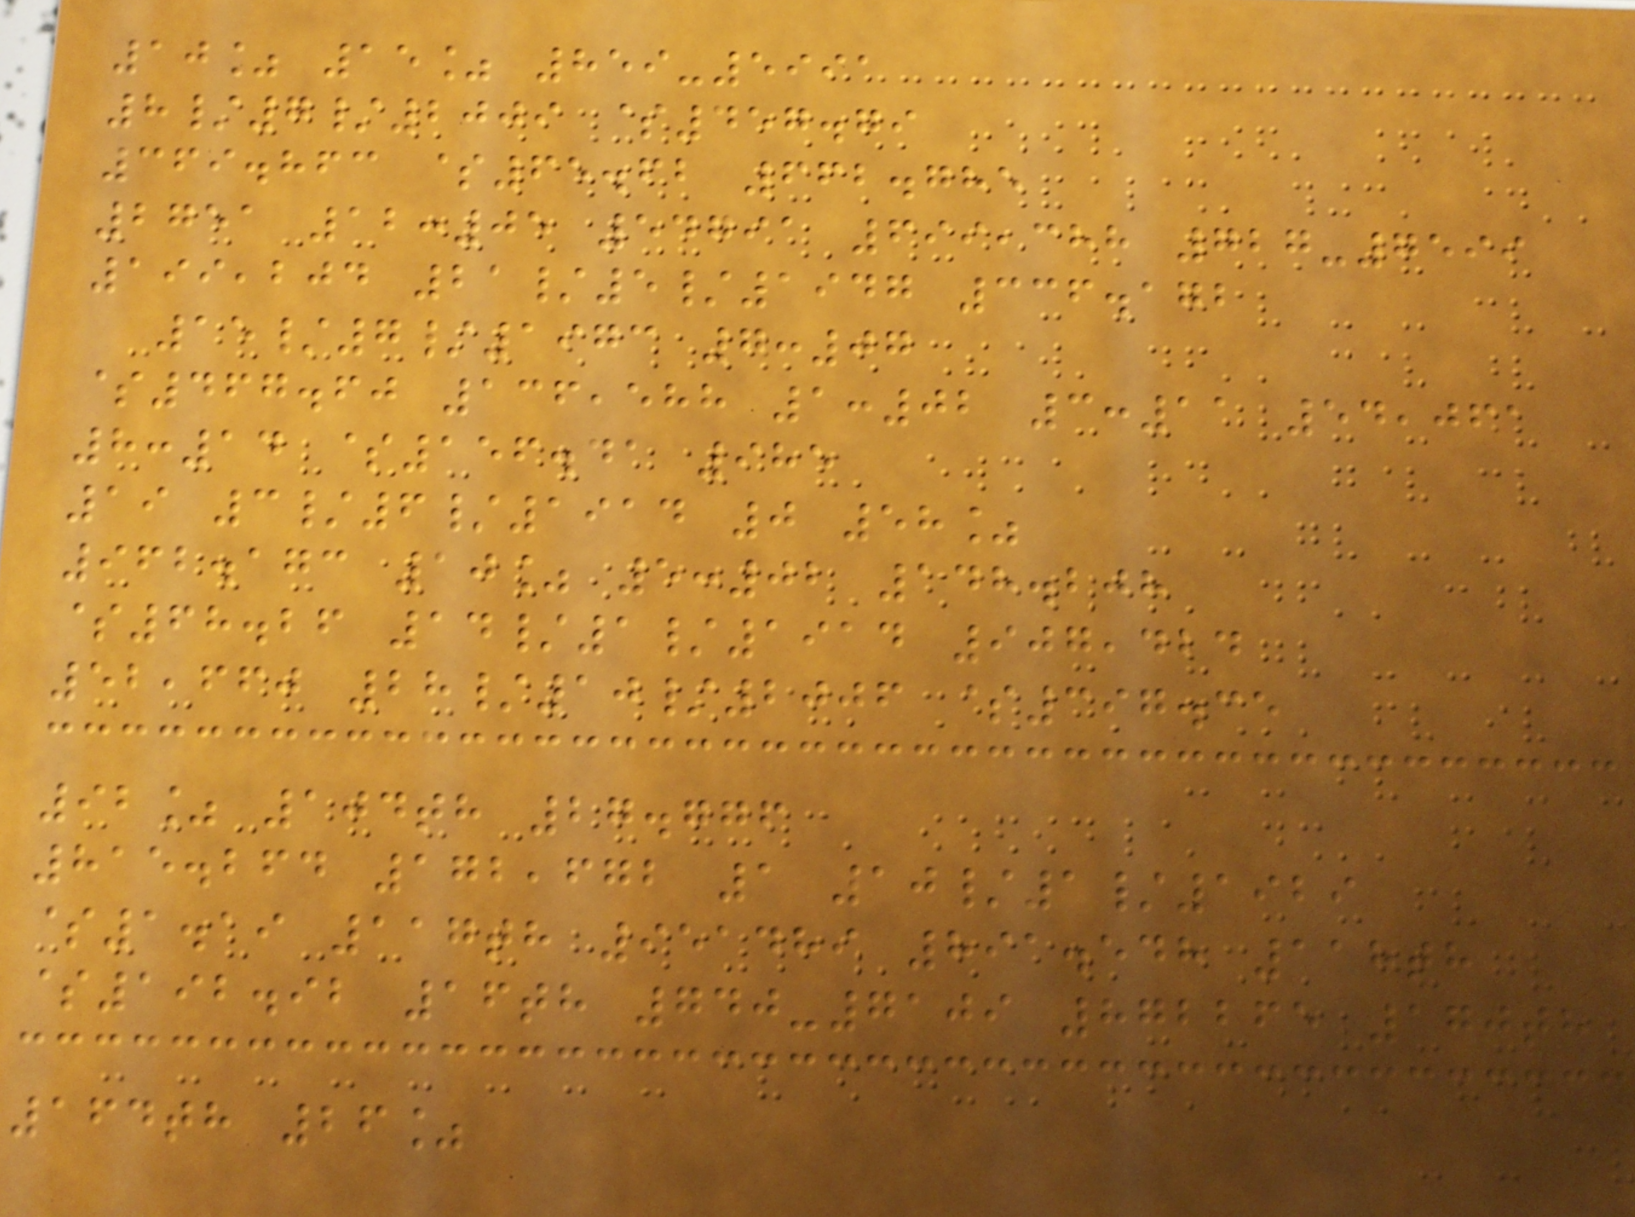10% 15% 859-5991
8/7/2009 $457.79
369.863 $65.62 662.785
2751 12:05 54791 699,388 727-7599
199,204 21/5/1947 336.172
15/7/1973 7:07
$467.60 136,588 1:02 3:11 54,061
8:14 $156.41 985
19 3/6/1914 0 58%
962.173 10% 5:02 148.208
$68.26 14/1/1914 907,424
52,660 28/10/2006 $397.35
92% 104th 27.776
815.264 172,672 1 10/1/1929
$1.19 117th 951489 891.548 118th
$192.92 16th 740-7109 872265 170th
164th 26%
